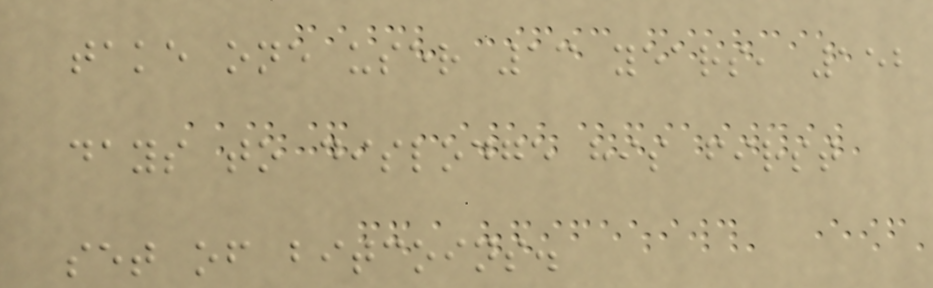take one user 13 years, 152
days to dislodge his first
set of bitcoins.
